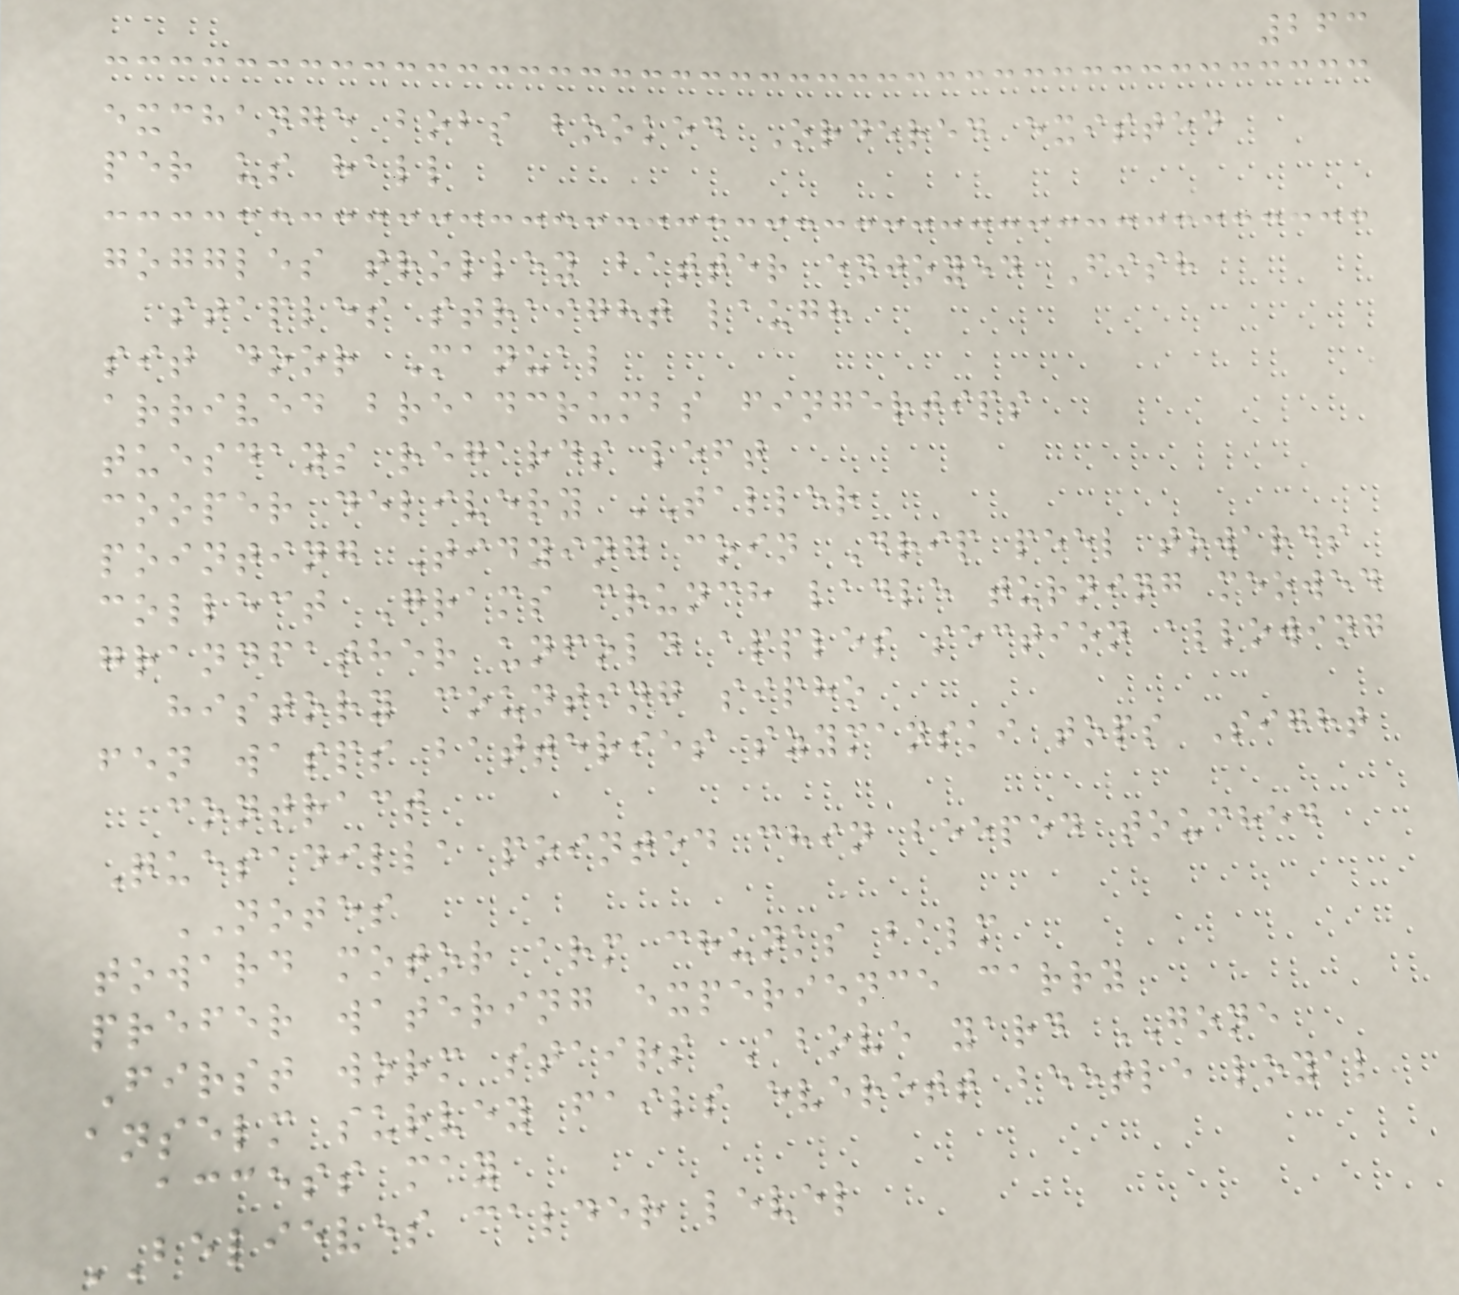263
exchange bobs booked Ordered existed
per us hall
goggles trolley batter enjoyed Fish
staples straight laugh
sit door Manual
arrived breadcrumbs fingertips
tuesdays regards left
cooper delivery TALLER
pointing Tidying coin Drip peel towards
collect Grams crunch ladle turning meowed
grandfather unfold apples section allowing
history counting sipho
fen wasps batteries szymanski tops Sight
contract
Quesadilla pointed chin beeped touched
NOTES
toward motor arm chunks balm
prefer watering experience carry
First worm stairs Above yard GONE
anselm survey fails everett beetle loyal
access may
BELIEVES calder level
